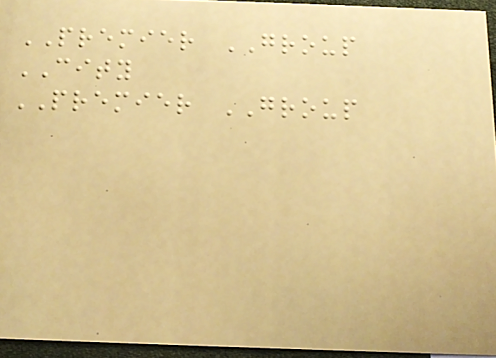PREMIER GROUP
CITY
PREMIER GROUP
